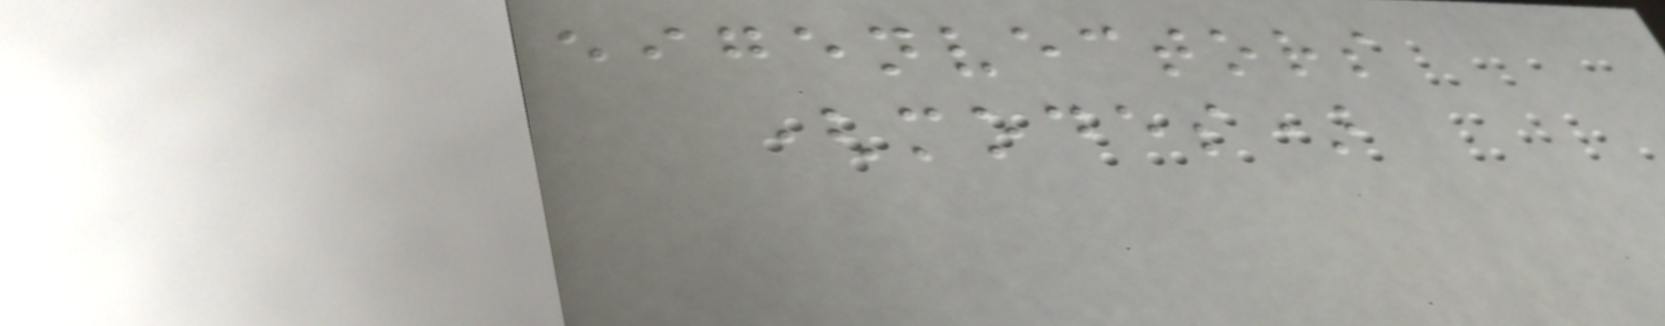eigenvectors
(modes)
